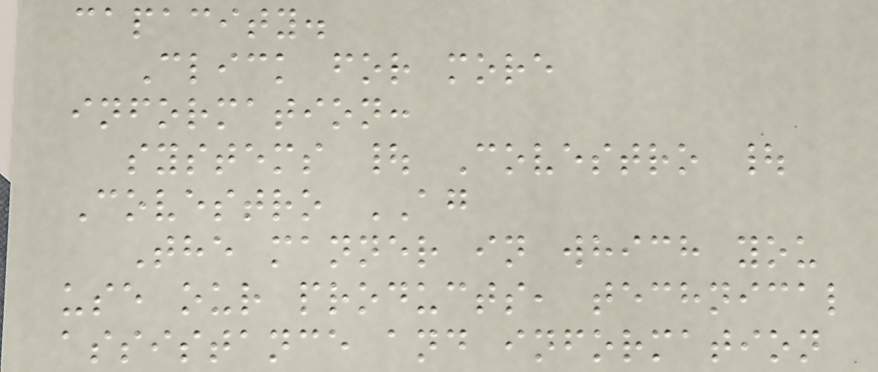capacity.
Click for more
information:
systems | Covestro |
Covestro AG
The manner in which you
use our products, technical
assistance and information
